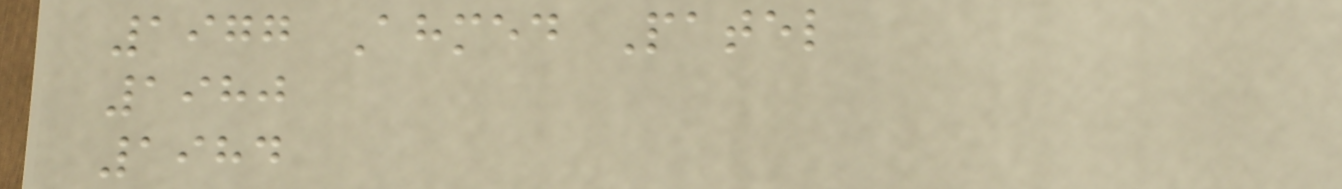1977 Ahmed Patel
1980
1984
